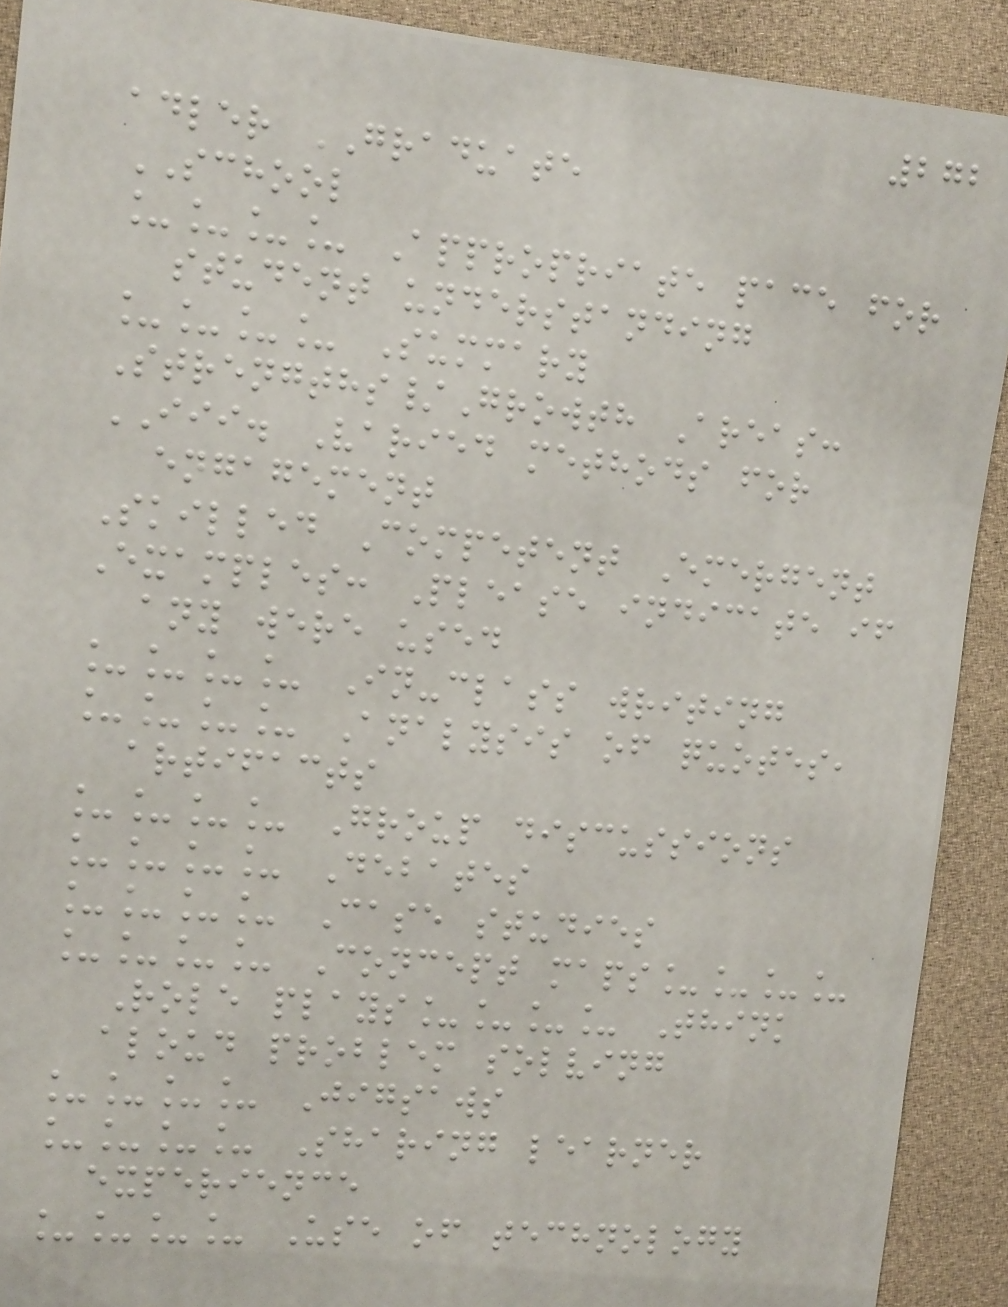272
adler GRADUATE
SCHOOL
____ Appropriate pace for
student understanding
____ Summary
Strengths/Growth Areas:
III. Varied methods for
engagement
Skilled Competent Emergent
Examples: Please indicate if
any were used
____ In-class writing
____ Analysis of quotes,
artifacts
____ Group discussions
____ Debates
____ Case studies
____ Concept maps____
Role plays____ Think
aloud problem solving
____ Jigsaws
____ Sharing learner
experience
____ Use of technology
